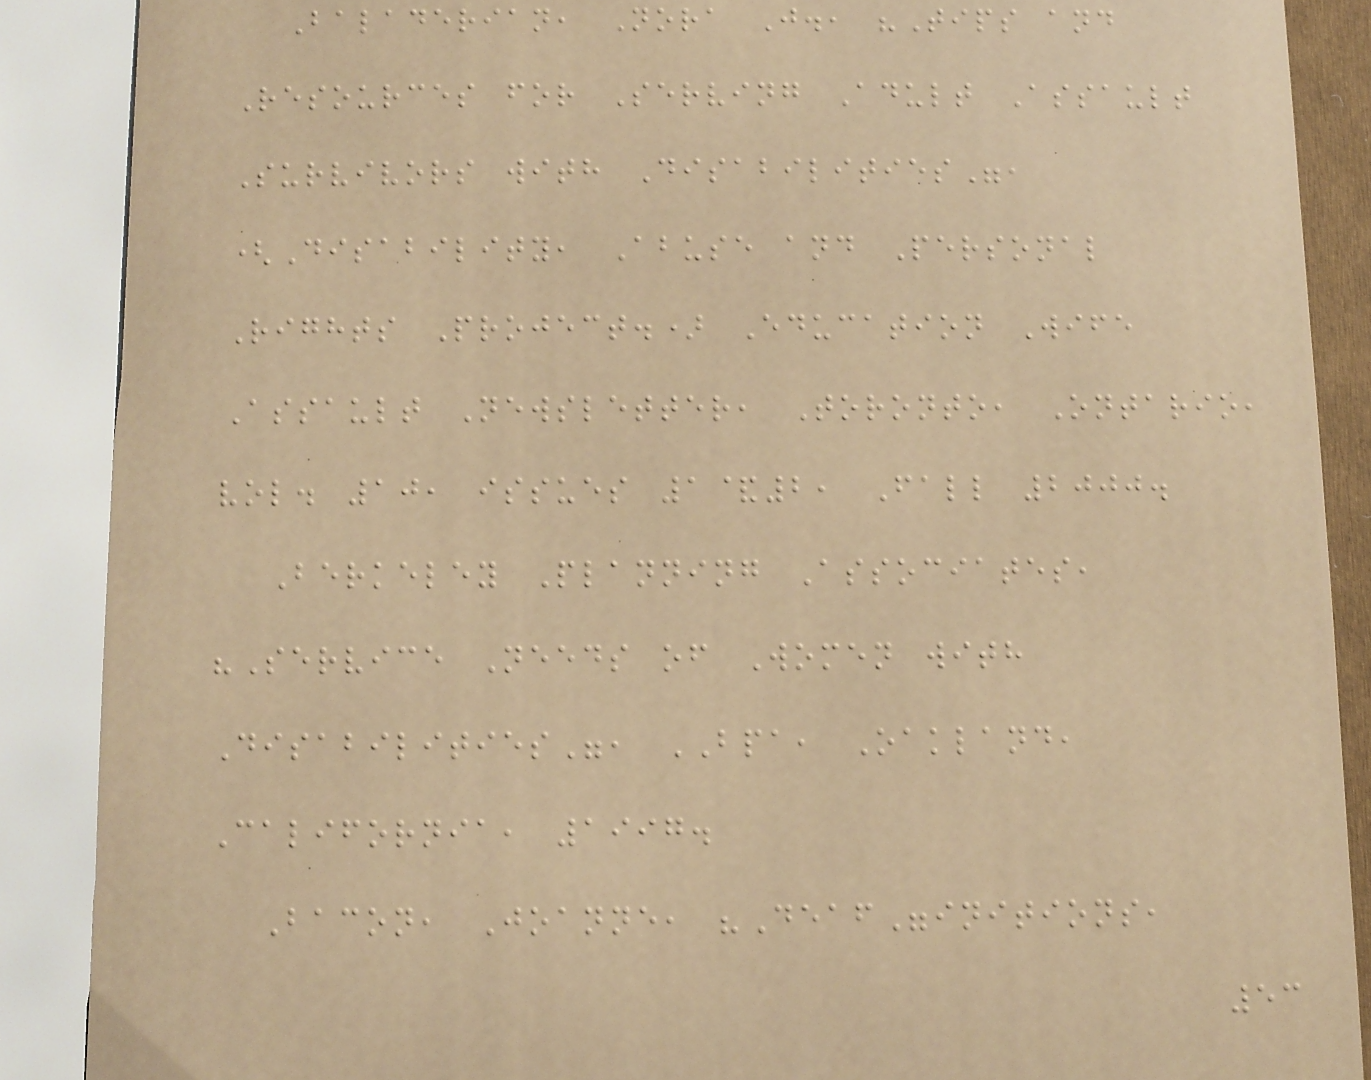Baladerian, Nora J., "Tips and
Resources for Serving Adult Assault
Survivors with Disabilities",
(Disability, Abuse and Personal
Rights Project.) Education Wife
Assault Newsletter, Toronto, Ontario,
vol. 10, issues 1&2, Fall 2000.
Berkeley Planning Associates,
"Service Needs of Women with
Disabilities", BPA, Oakland,
California, 1997.
Bacon, Joanne, "Deaf"initions,
53
